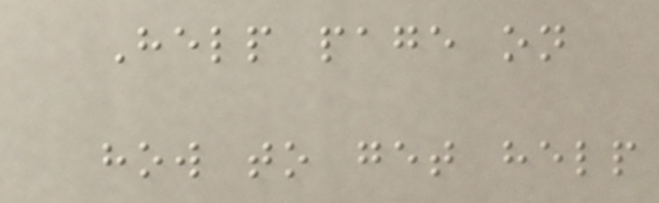Help page on
how to get help
